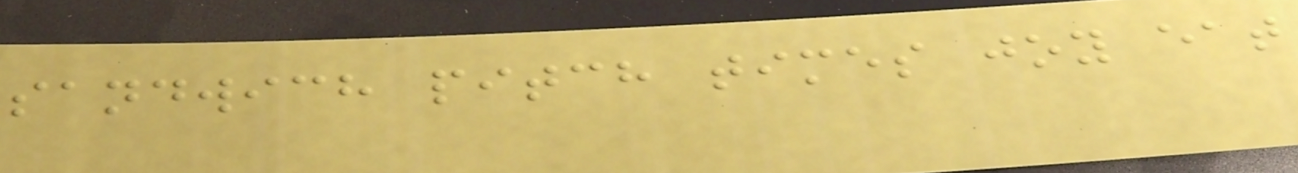sandwich pitch times joy eat
